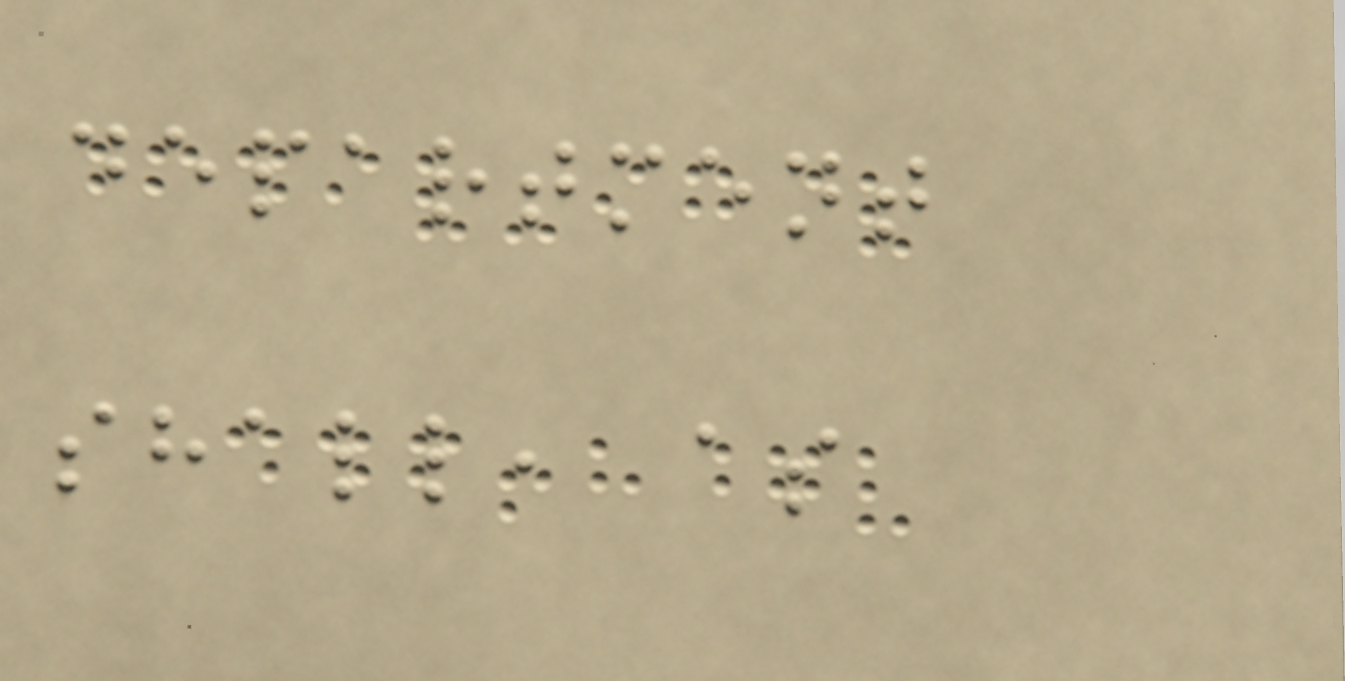department
shall, as
